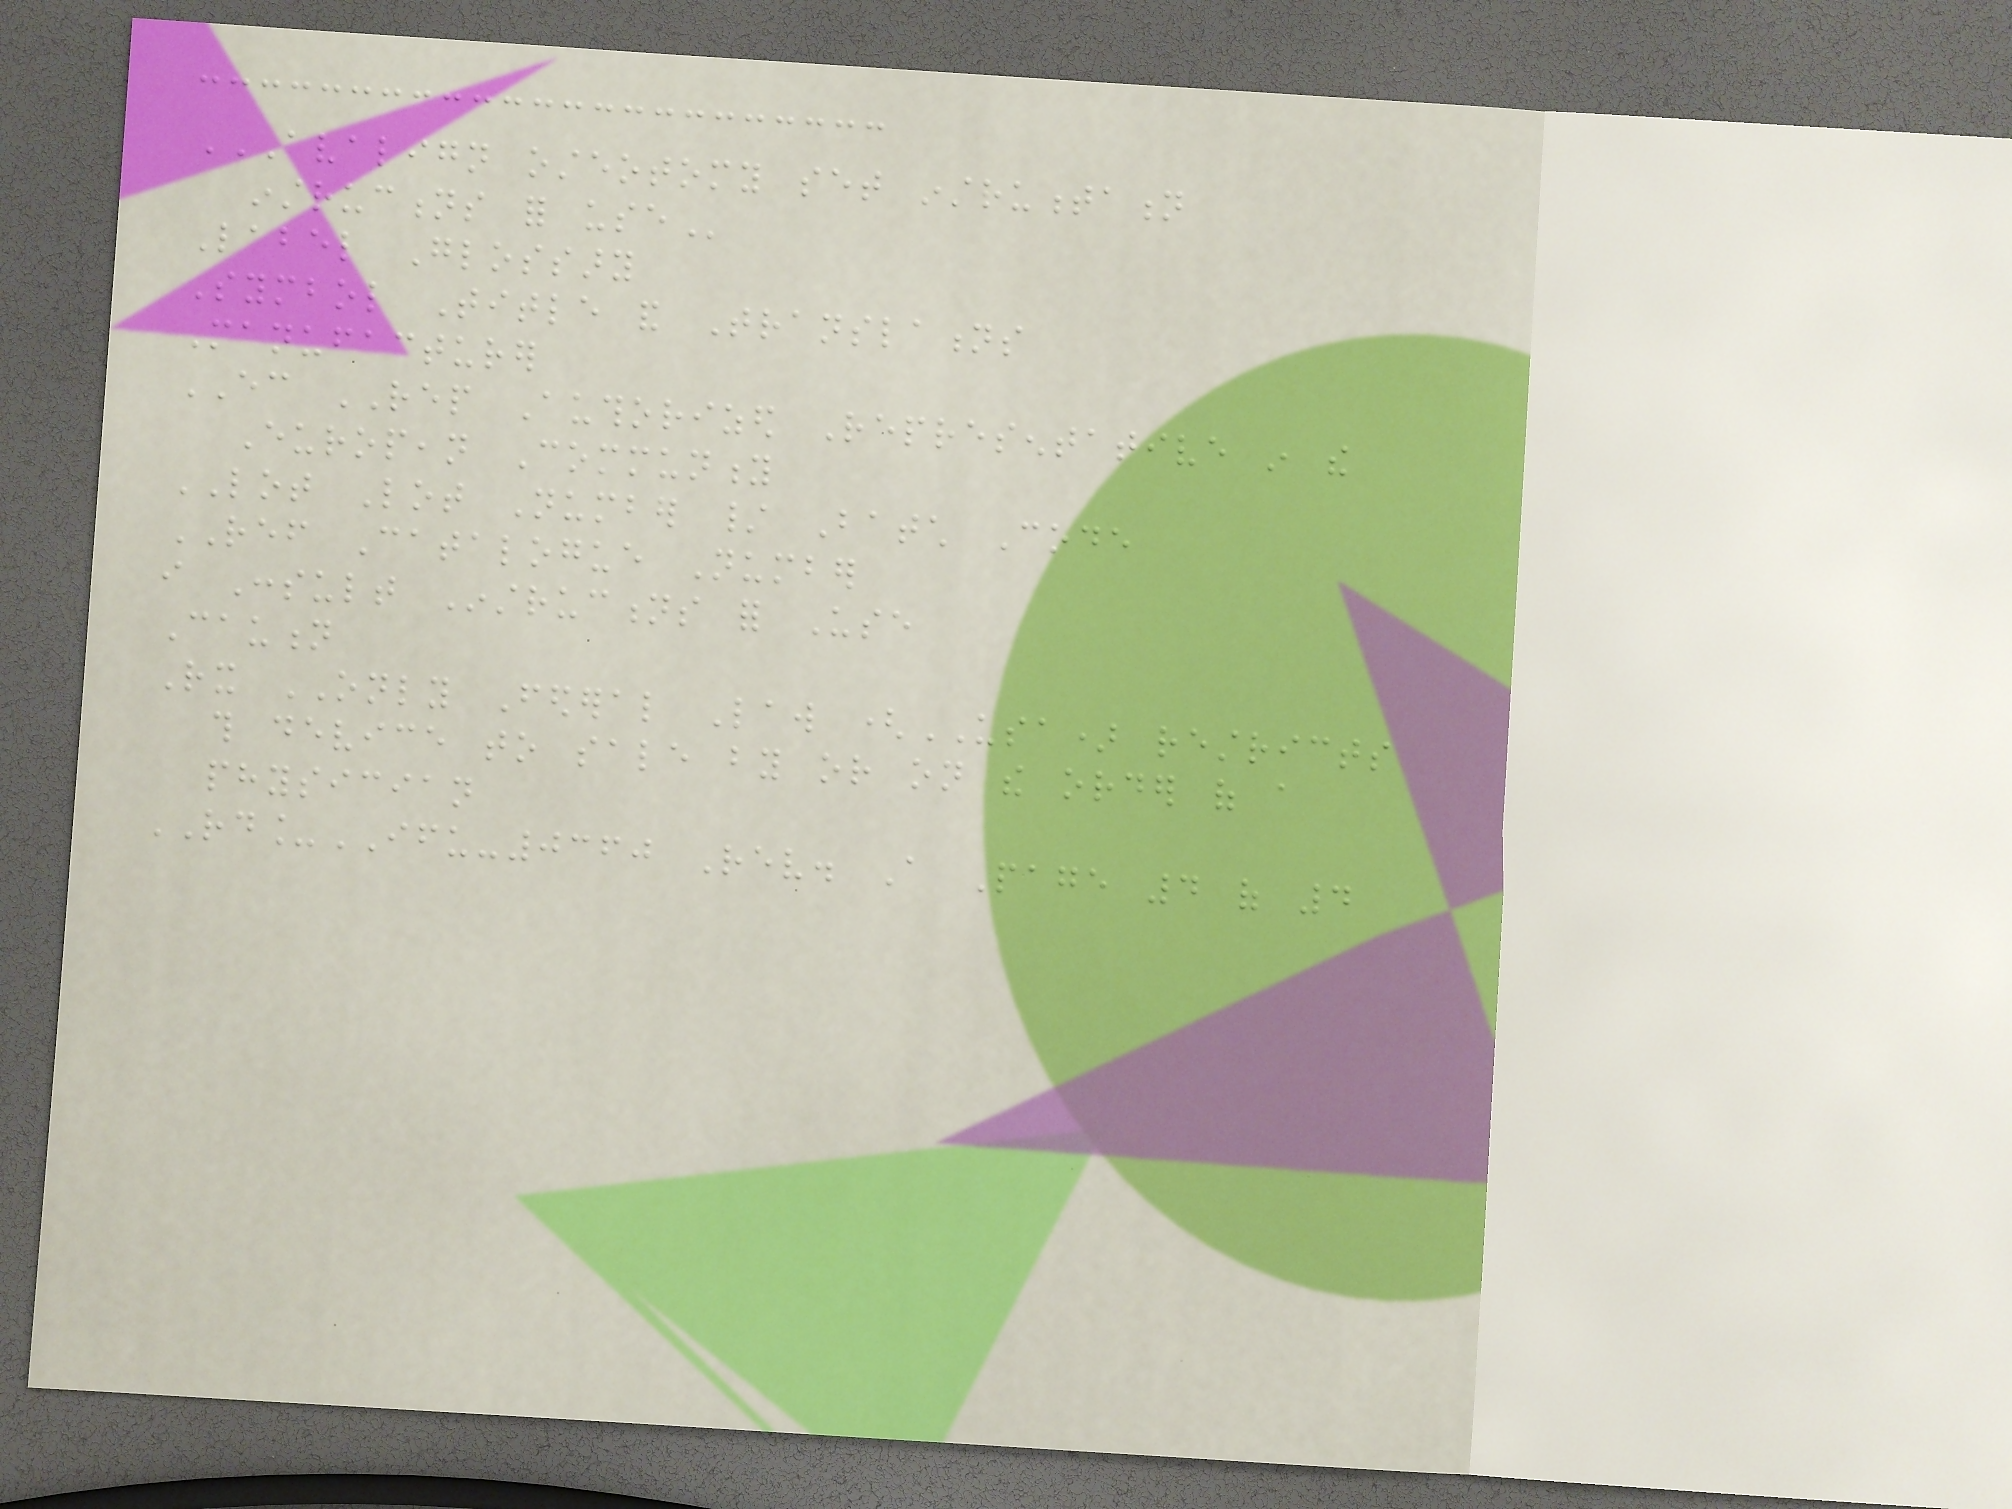AVALIGN OSTEOTOMY SET INSTRUMENTATION
INSTRUCTIONS FOR USE
Label Glossary
Symbol Title and Translations
Manufacturer
EC REP Authorized Representative in the
European Community
LOT Lot Number / Batch Code
REF Catalogue Number
i Consult Instructions for Use
Caution
Rx ONLY Federal Law (USA) restricts
this device to sale by or on the order of a
physician
RD_IFU-0360 Rev. A Page 4 of 4
